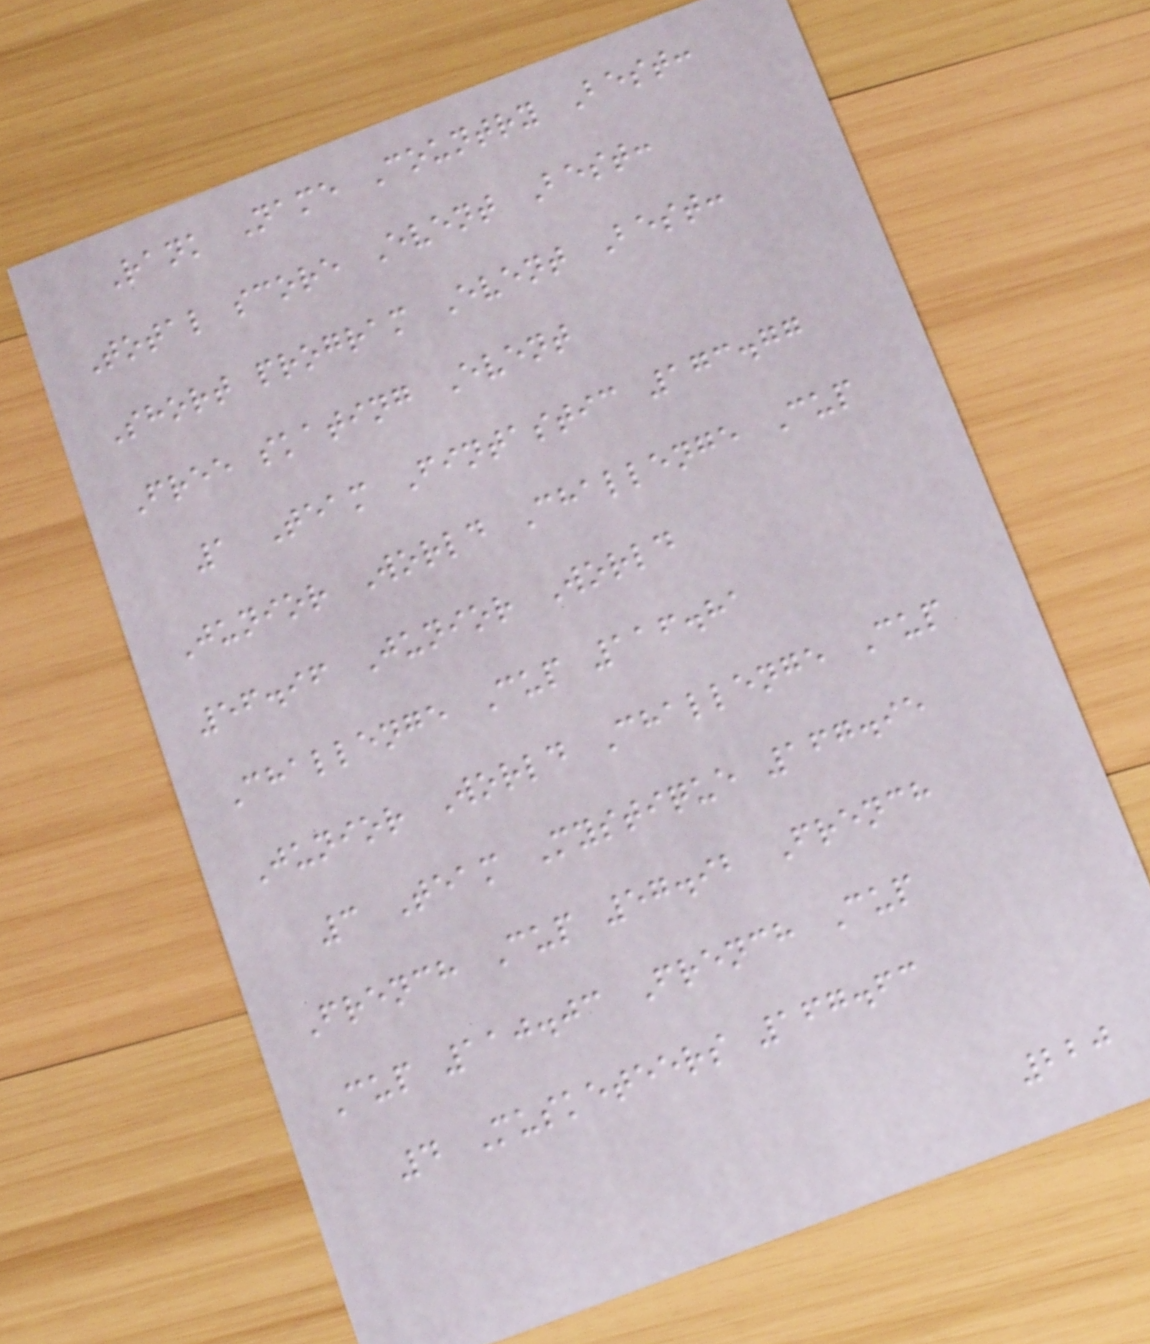Rank Name Country Best:
Total score Event Best:
Short program Event Best:
Free skating Event
1 Team Fintastic 173.77
Junior World Challenge Cup
56.96 Junior World
Challenge Cup 116.81
Junior World Challenge Cup
3 Team Mystique 167.95
French Cup 57.92 French
Cup 110.03 French Cup
4 Musketeers 167.63
220
